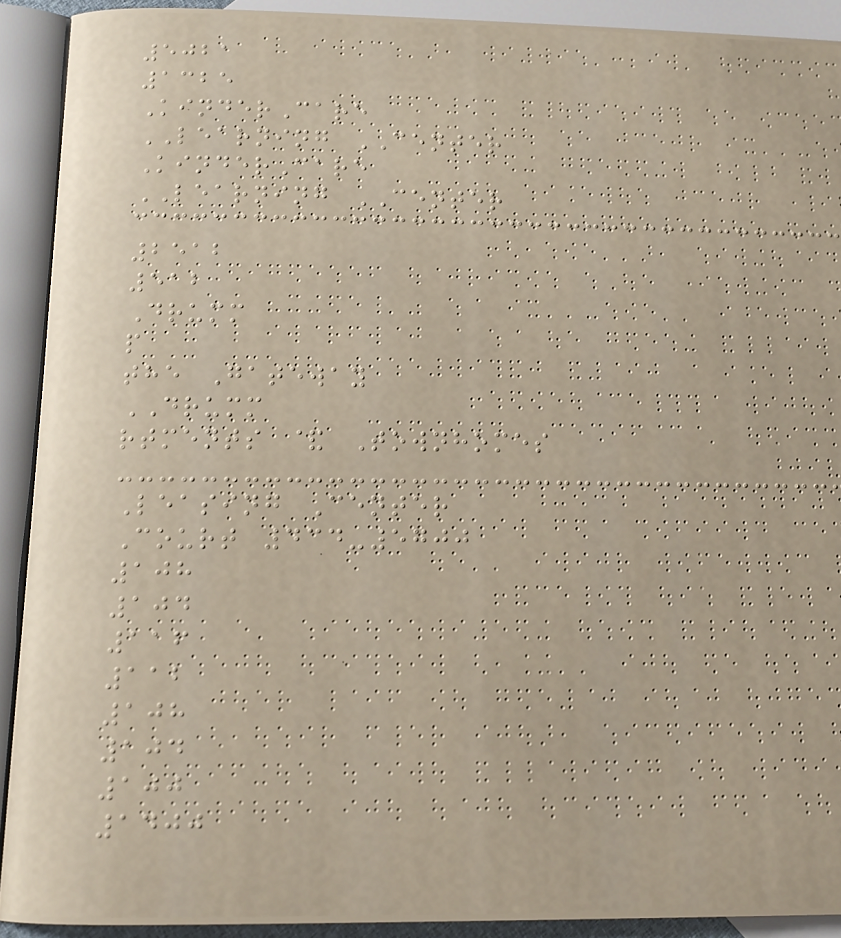5021
1325
KinderCare
LEARNING CENTER
KinderCare
LEARNING CENTER
2512
512
Drumm
p
the Gateway
DRUMM
rtments & Townhomes
Leasing Center
Court 434-5700
108
104
116
112
108
104
100
1400
